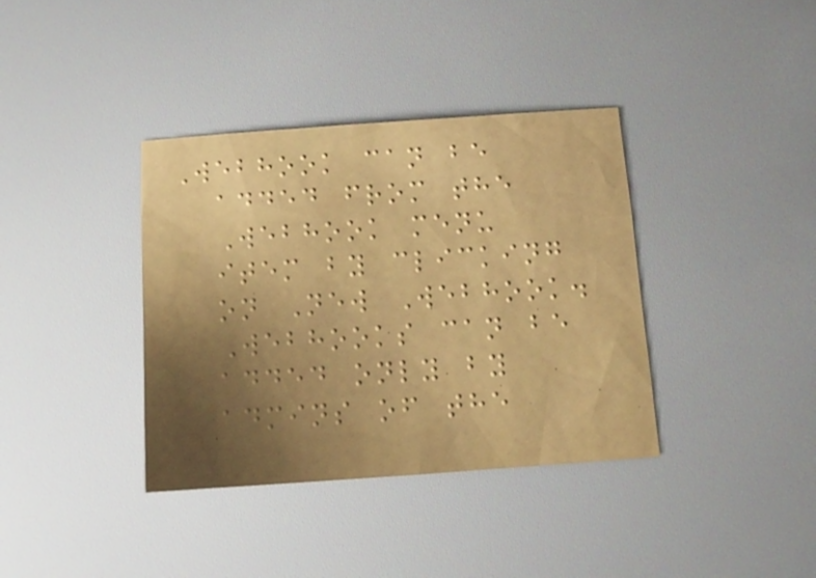Webhook can be
added from the
Webhook menu
item by clicking
on New Webhook.
Webhooks can be
added only by
admins of the
